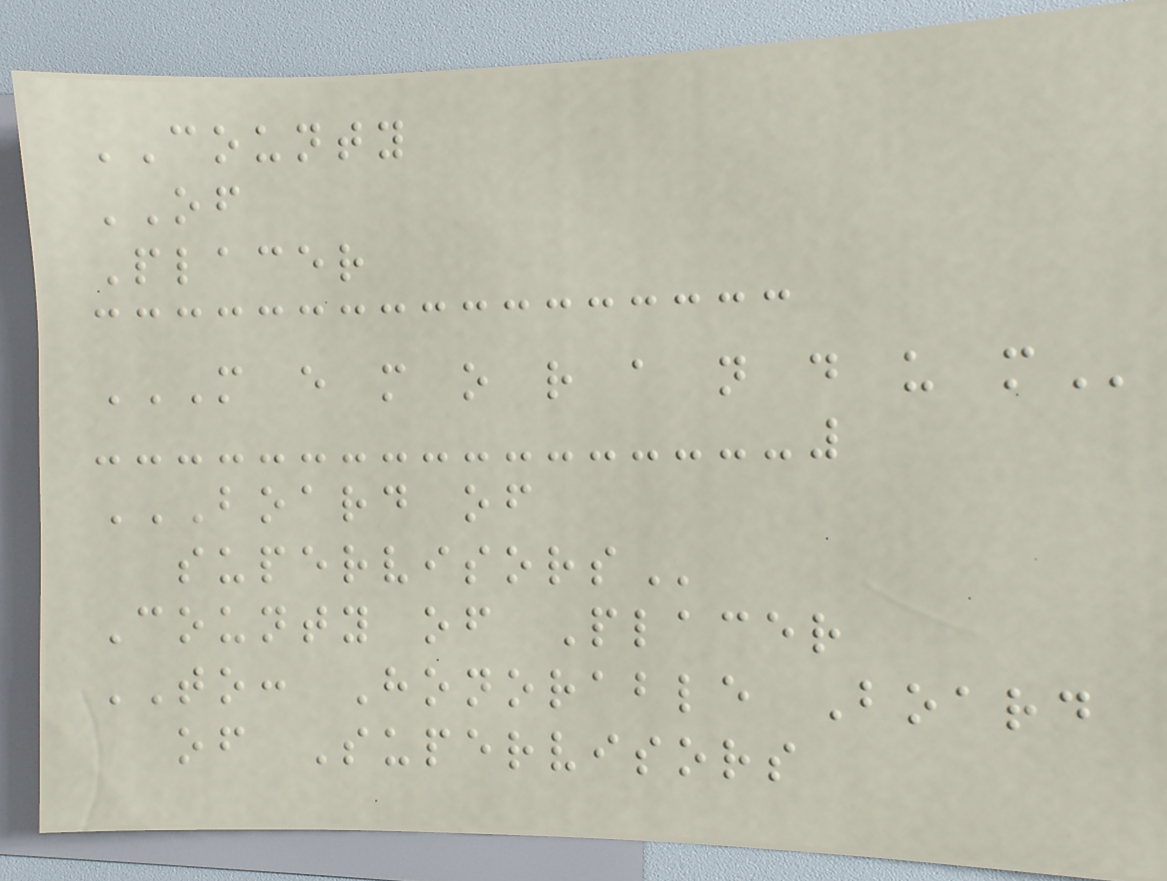COUNTY
OF
Placer
M E M O R A N D U M
BOARD OF
SUPERVISORS
County of Placer
TO: Honorable Board
of Supervisors
